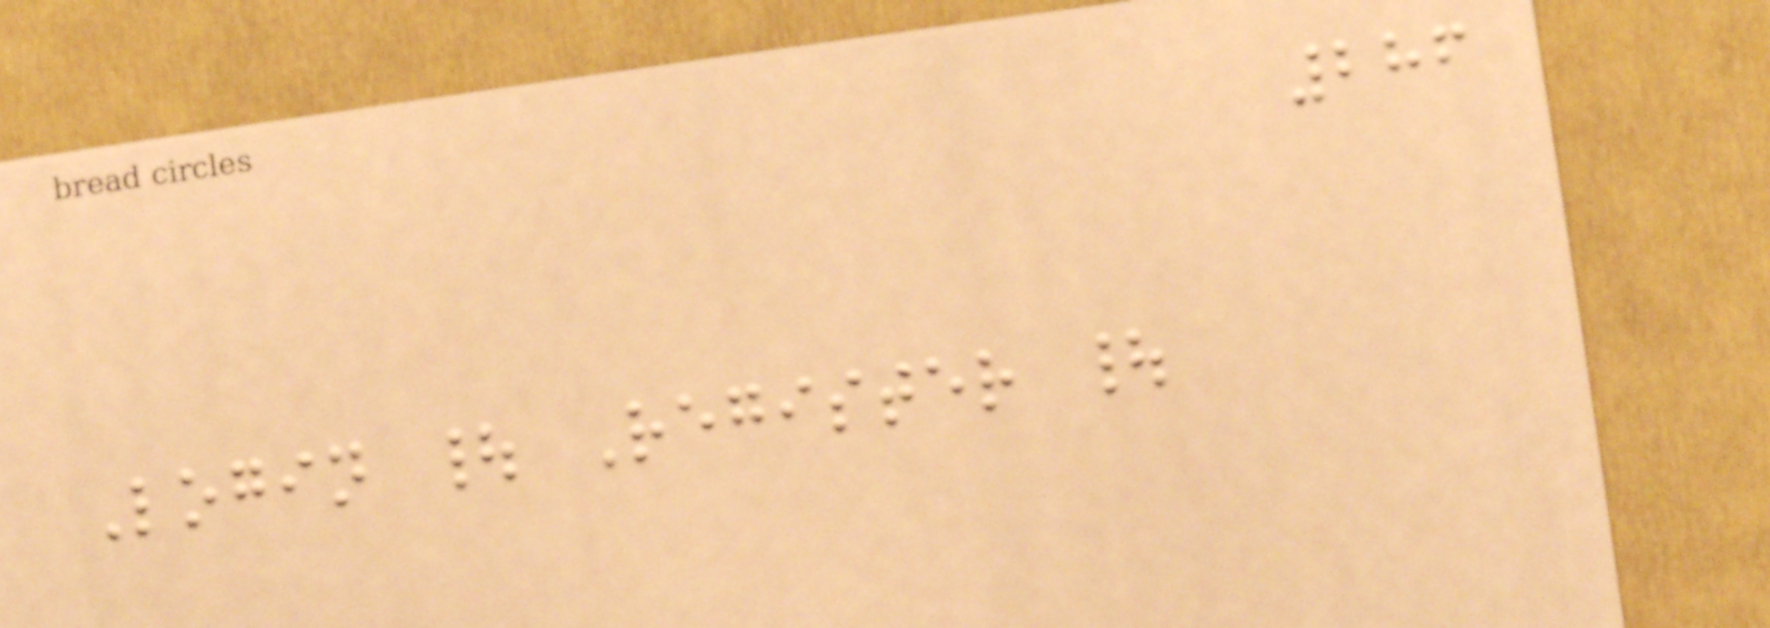286
Login | Register |
